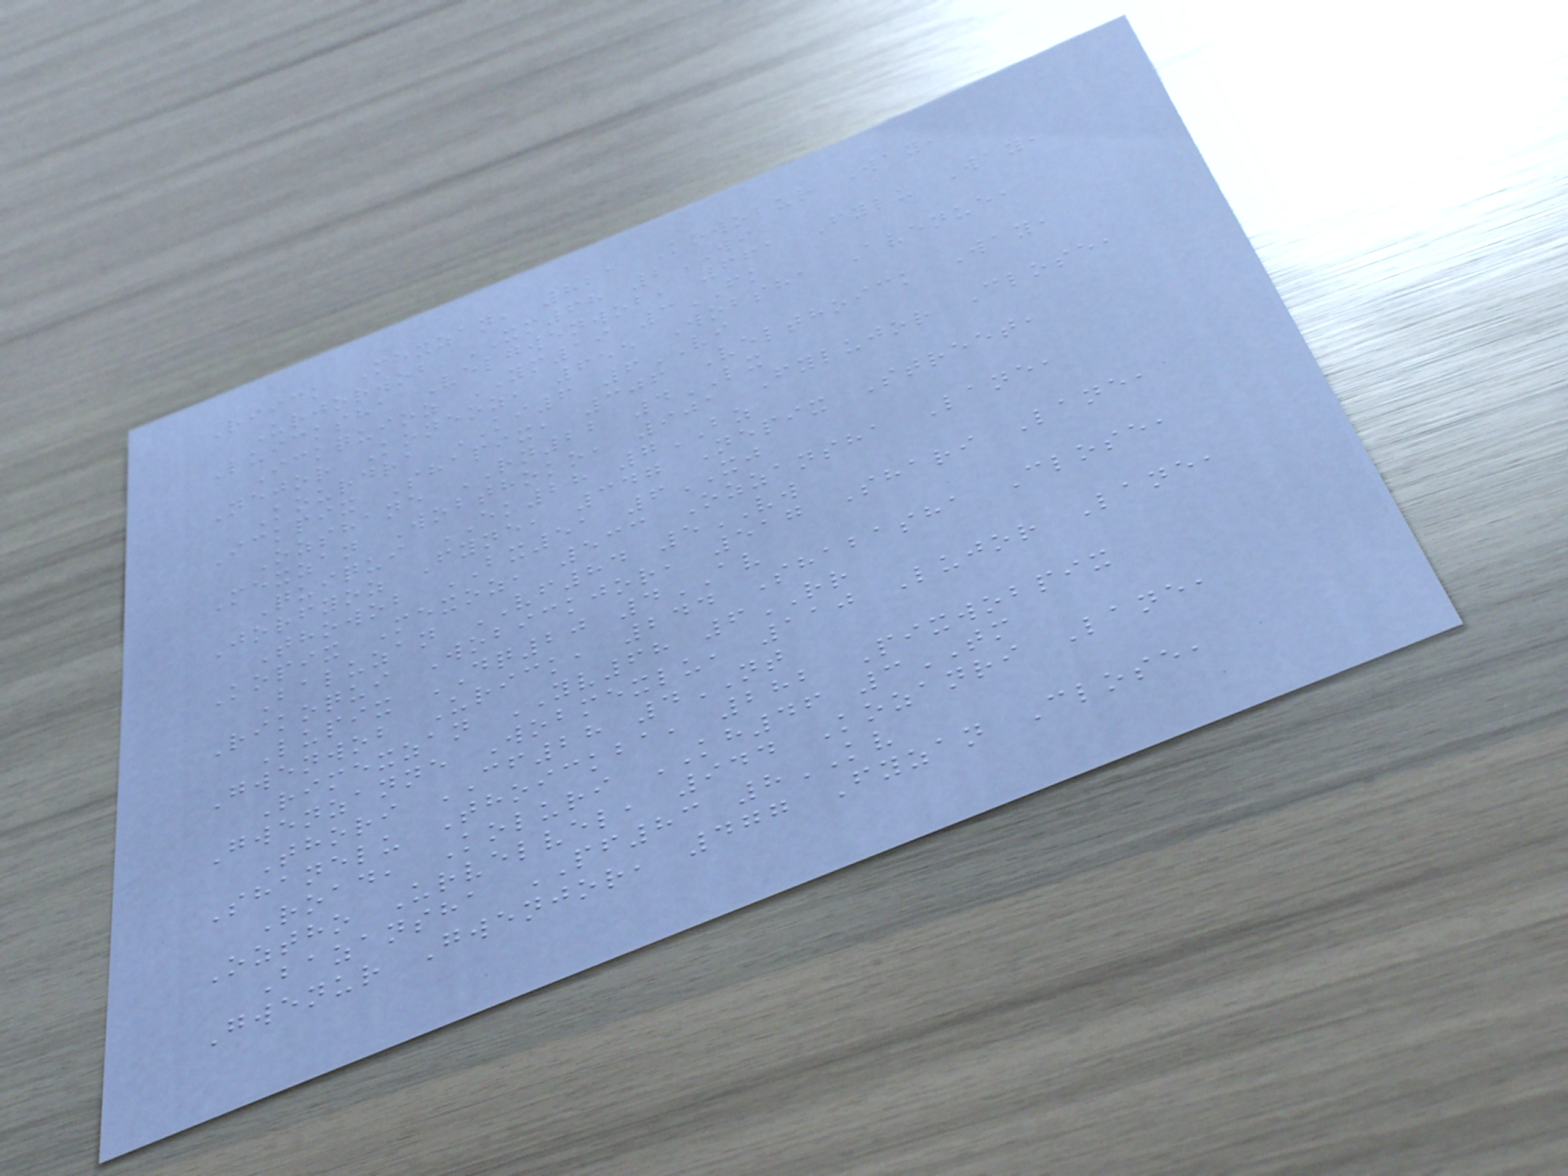Riick Mexzan, 821 Kowobur Way,
Urjorwob XM68 2WI
Luicksha Velgwenwob, 661 Fylu Way,
Ickquioz YM19 3FK
Nejor Koneoz, 655 Wobsha Avenue,
Kourdra KI6 6VI
Ickpix Shapix, 306 Velthoick Way,
Ozshane RN22 4LX
Mexzan Wobthoko, 901 Fylujor Close,
Quiqui EK28 7BZ
Jorfyoz Fyne, 347 Nepix Street,
Thowob BX51 6XJ
Kopix Mexoz, 533 Ozzansha Lane,
Baluzan VF84 5VW
Rikoqui Wobickjor, 517 Shari Lane,
Lupix DQ20 4AV
Gwenwob Urick, 244 Shabasha Close,
Rimexzan YV68 6RR
Gwenzanne Wobmexlu, 110 Lujor Lane,
Thori CF28 4NT
Shanelu Thoickba, 282 Pixwobpix
Road, Koluri KH46 3TM
Oztho Urvelvel, 944 Kozanri Lane,
Bazansha PF83 8KV
Gwenur Gwenjor, 477 Fyzan Close,
